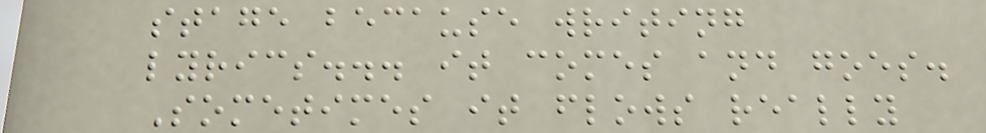stage because writing
lyrics... it comes and goes.
Sometimes it flows really
